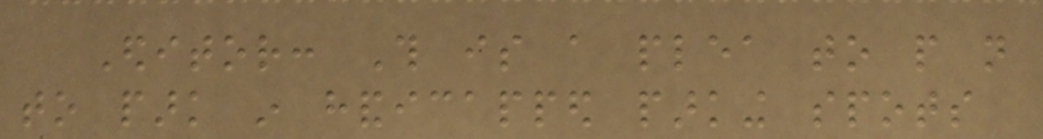Editor: This is a plea to people not
to park in handicapped parking spots
